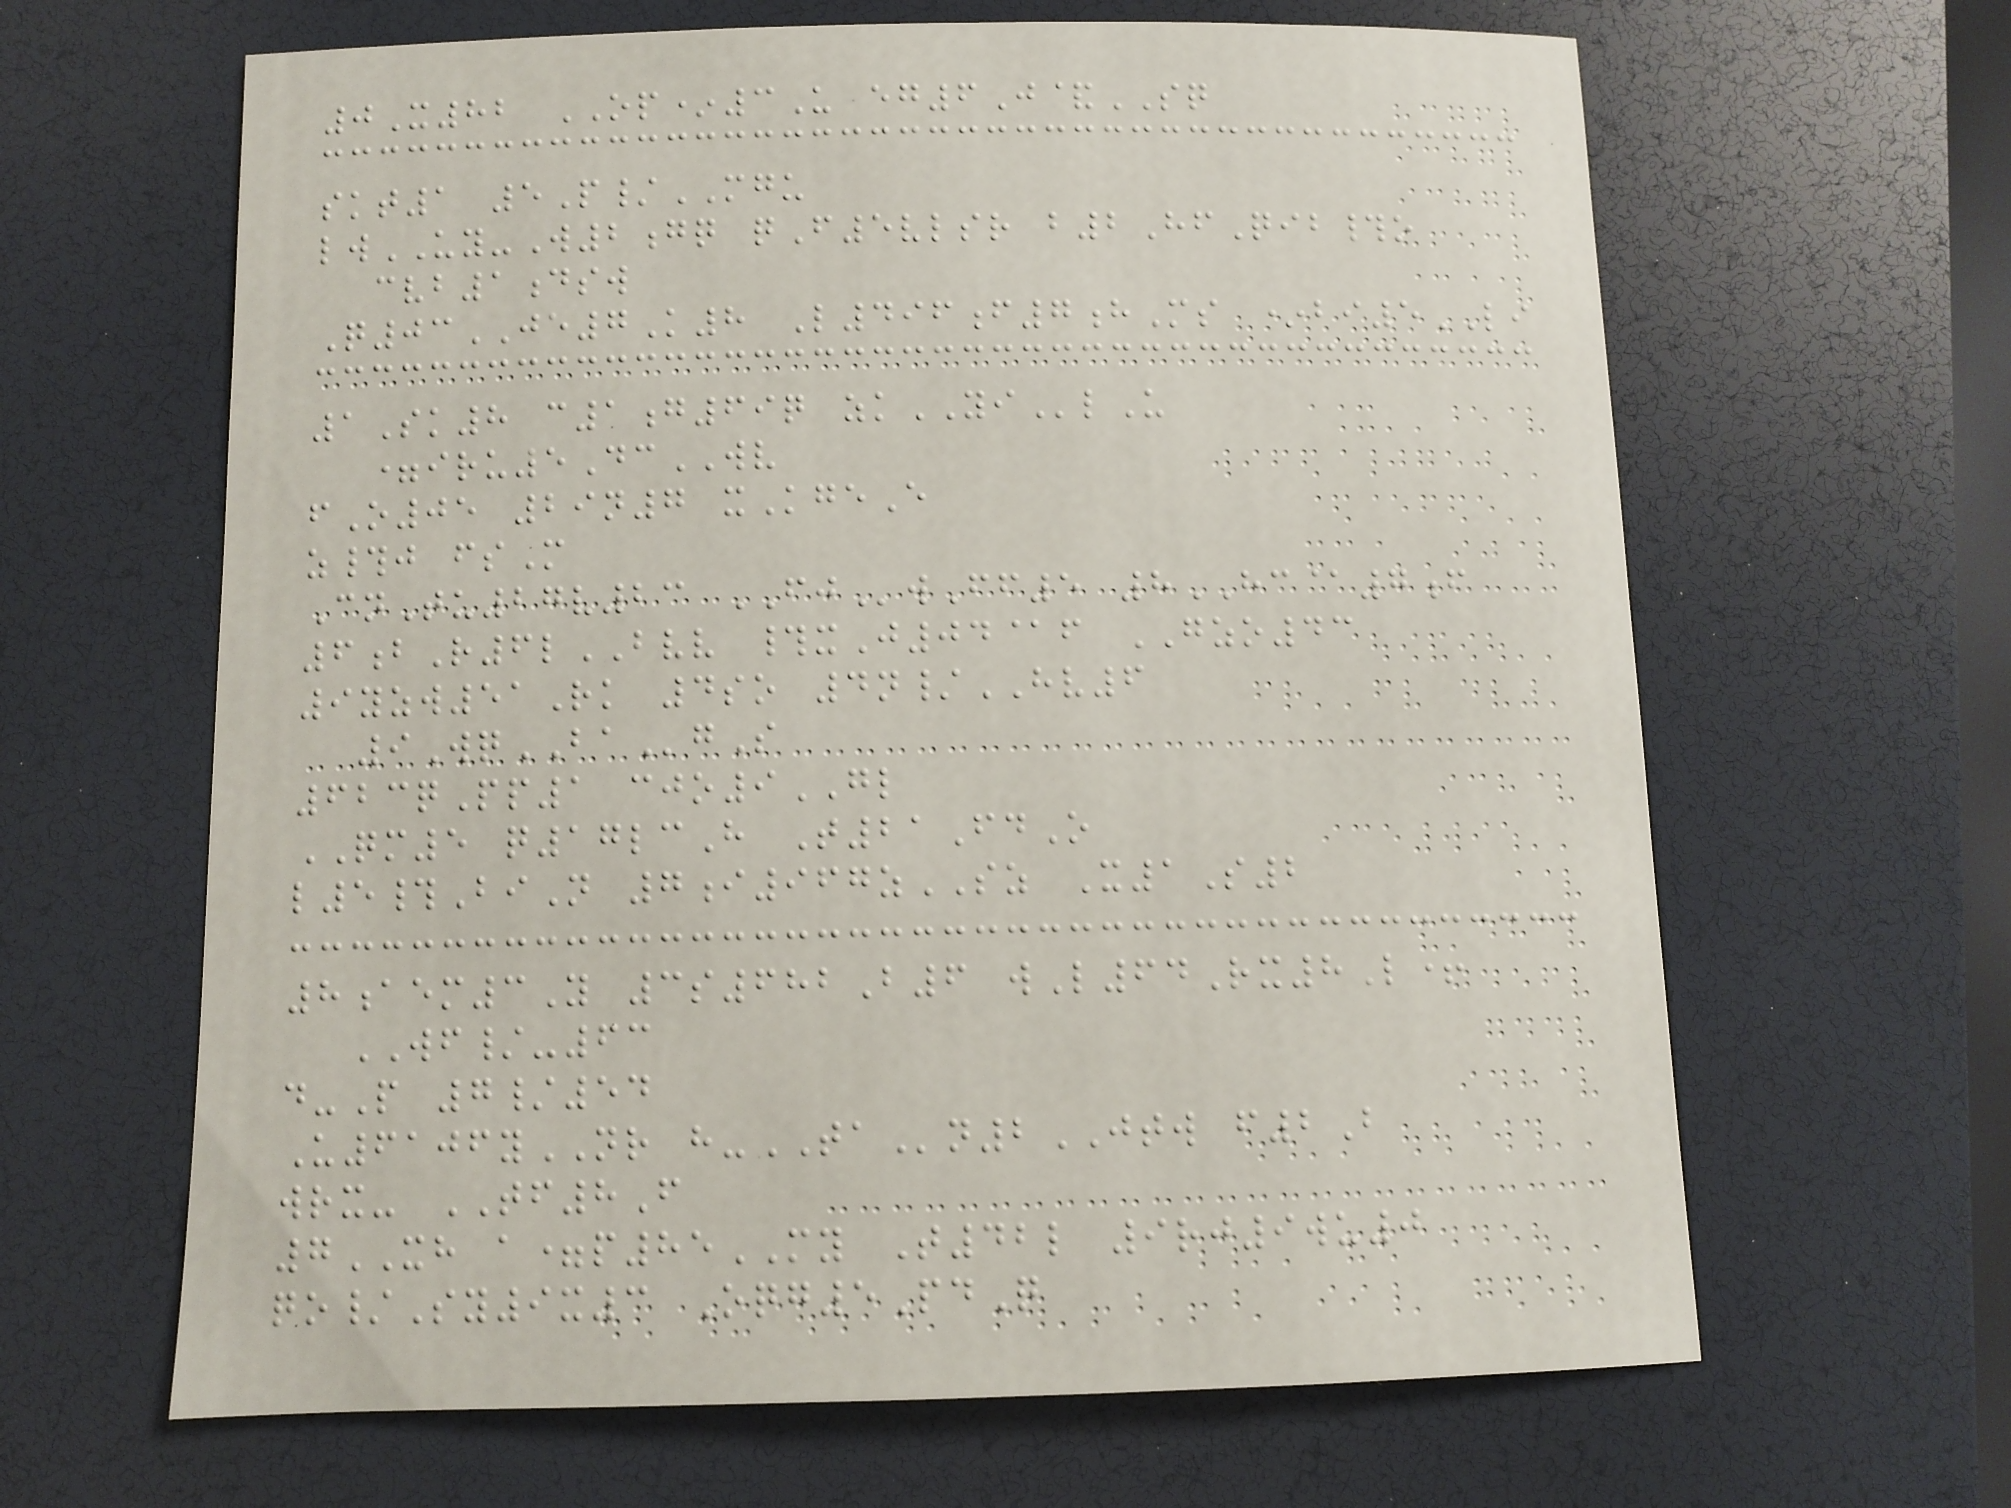0X82 OP*3U eg6J&SQ
skt1 5P/MGU
lwUY-W2gq qF5vlsr b2HfQib#o
cvb1dsw
Q03JE7K8 L496f7hMs *bi5LI
1Sk8 c1g69q zkYIlU
=iru5DcWV
fO05 29n7 xKgeE
z#j fsM
CnTu27v23 FJwFf5 8HC@7f
6bR6lBVV #xJ04@f GZO43
9yzw51Rk 4so 4n/HV6
9WqBAgS
623qPp1 cjo9GL
QM5 q17lcH T21FdO
l5#BiN 7i967zSZ X1S2
8aem3Y 3s682B6 wL64Rx8L+
WF/-63
d-P 7/54
U6106yNR h-TAn2JTW f2B
wrx- TF8F
7XH a=p85MY T42l 9rj9wu0
qo/Sy9x3 Oqg5PdQ
